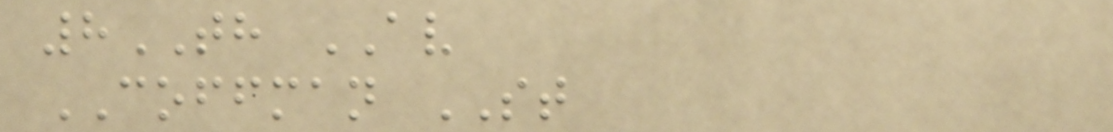8TH AV
COFFMAN ST
